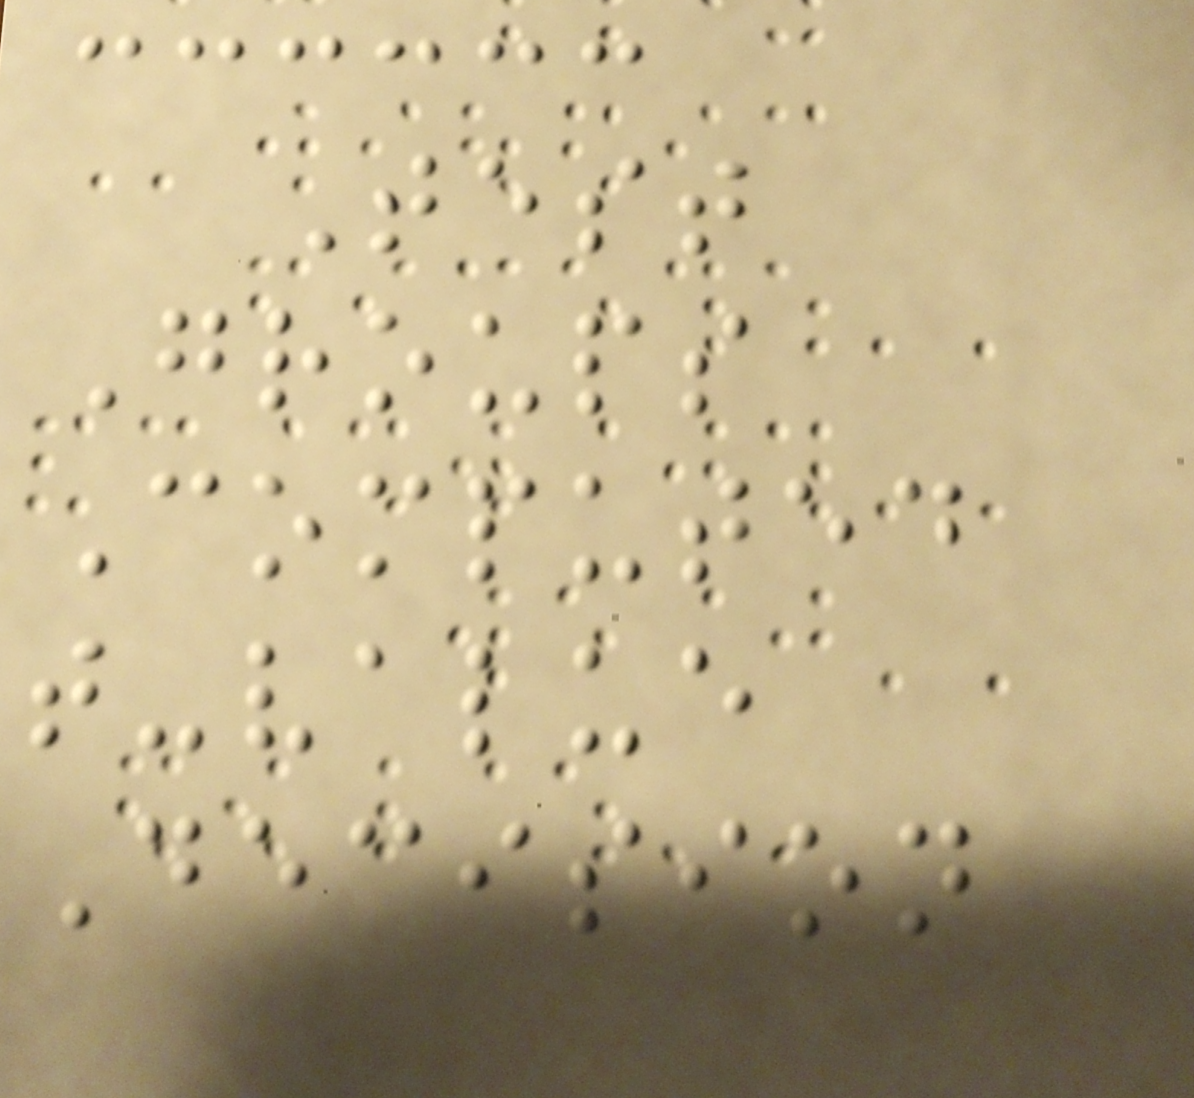Test
Groups
Computed
t-value
Decision
